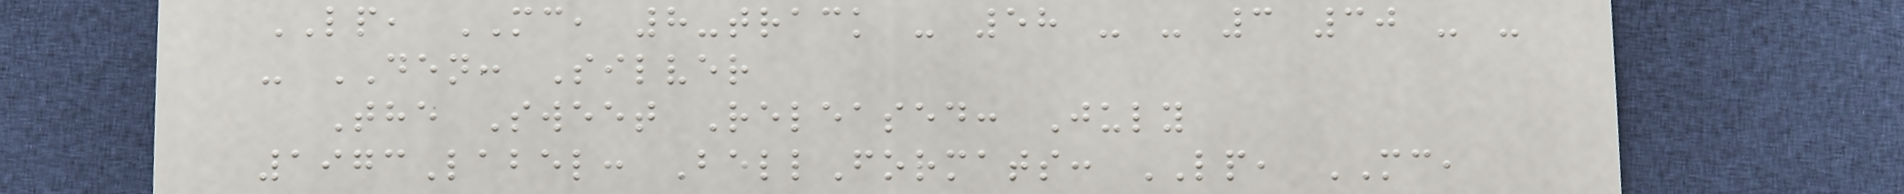LP, MC, 8-track - 58 - - 3 30 - -
- DEN: Silver
The Sweet Released: July
1973Label: BellFormats: LP, MC,
